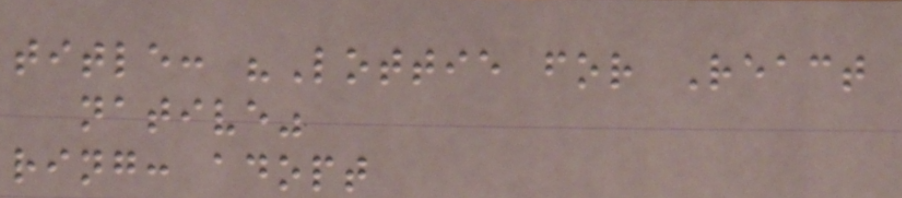title: "Lottie for React
native"
ring: adopt
